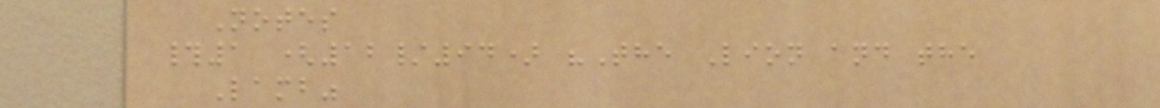Notes
#1 (12/94) "The Lion and the
Lamb"
